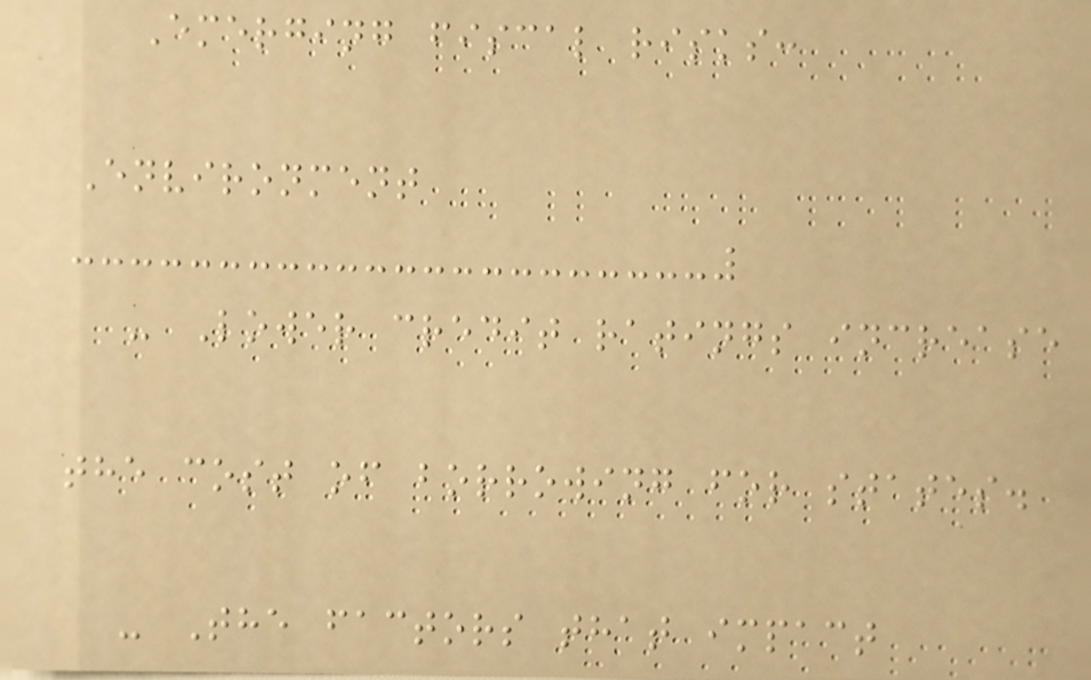Emerging fiscal risks:
Environment
- Lower credit ratings increase
the cost of borrowing for states.
- The factors that impact
